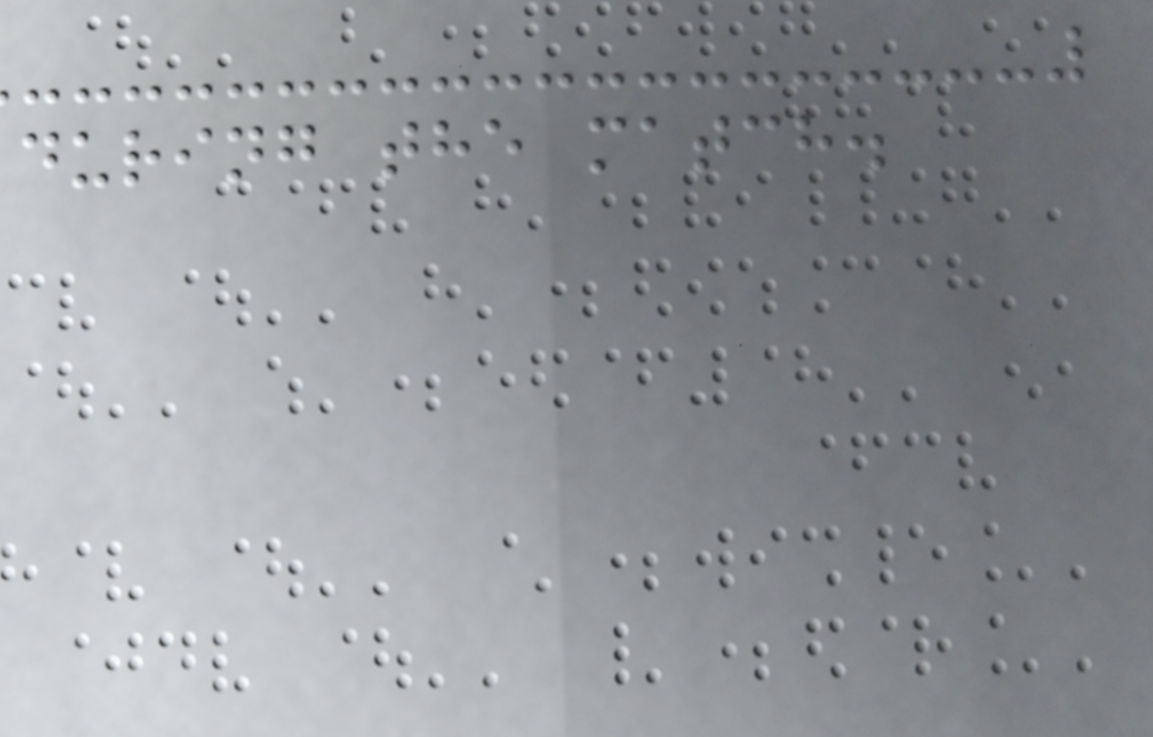during the match.
